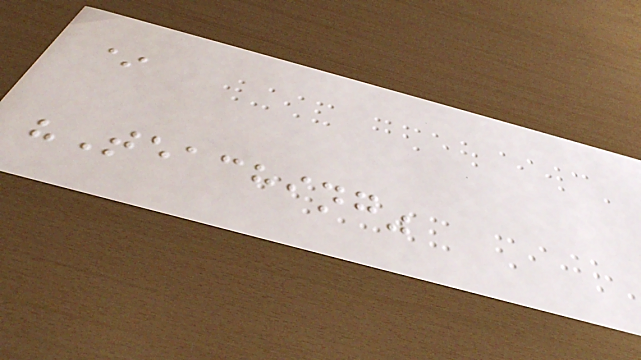*
"Teaching"
